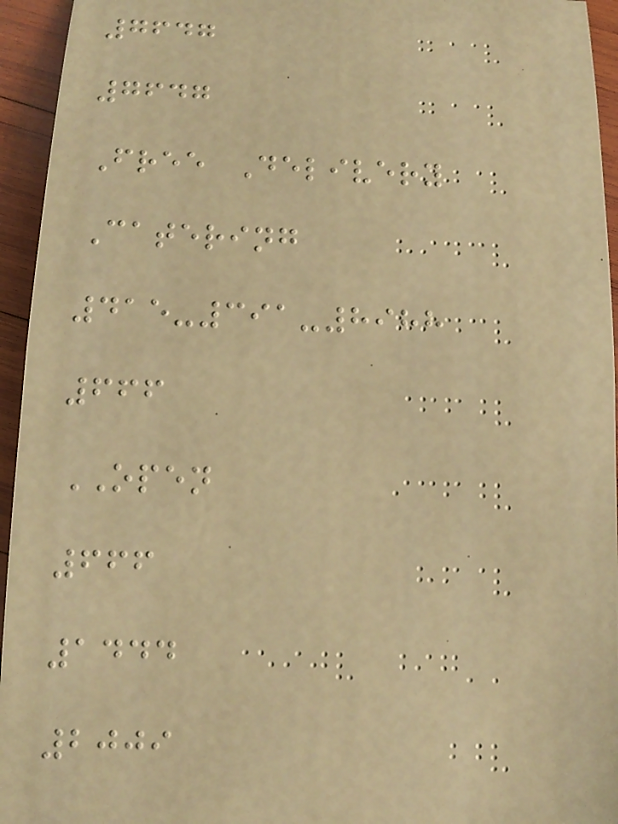7647
7647
Free Delivery
Catering
415-391-8988
666
OPEN
666
1444
2009
